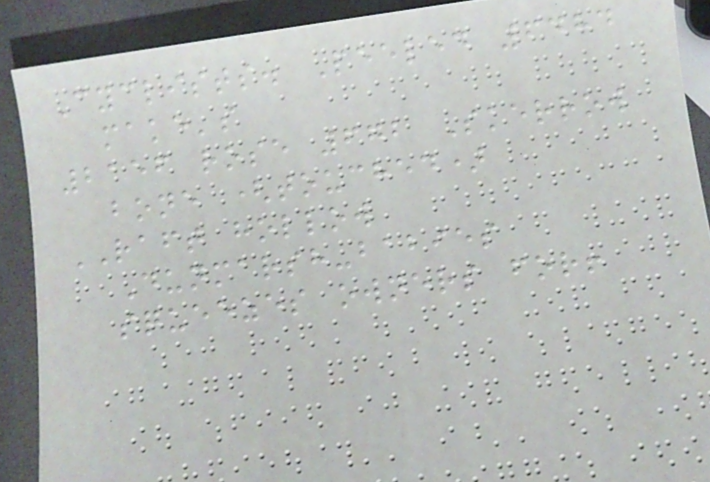Cyclists. Peeled 6484
make's
2156 rose 672 Skerrow
bone (touched)
RAFT hollow
Dunmarsh-babies
squeezes owners for!
